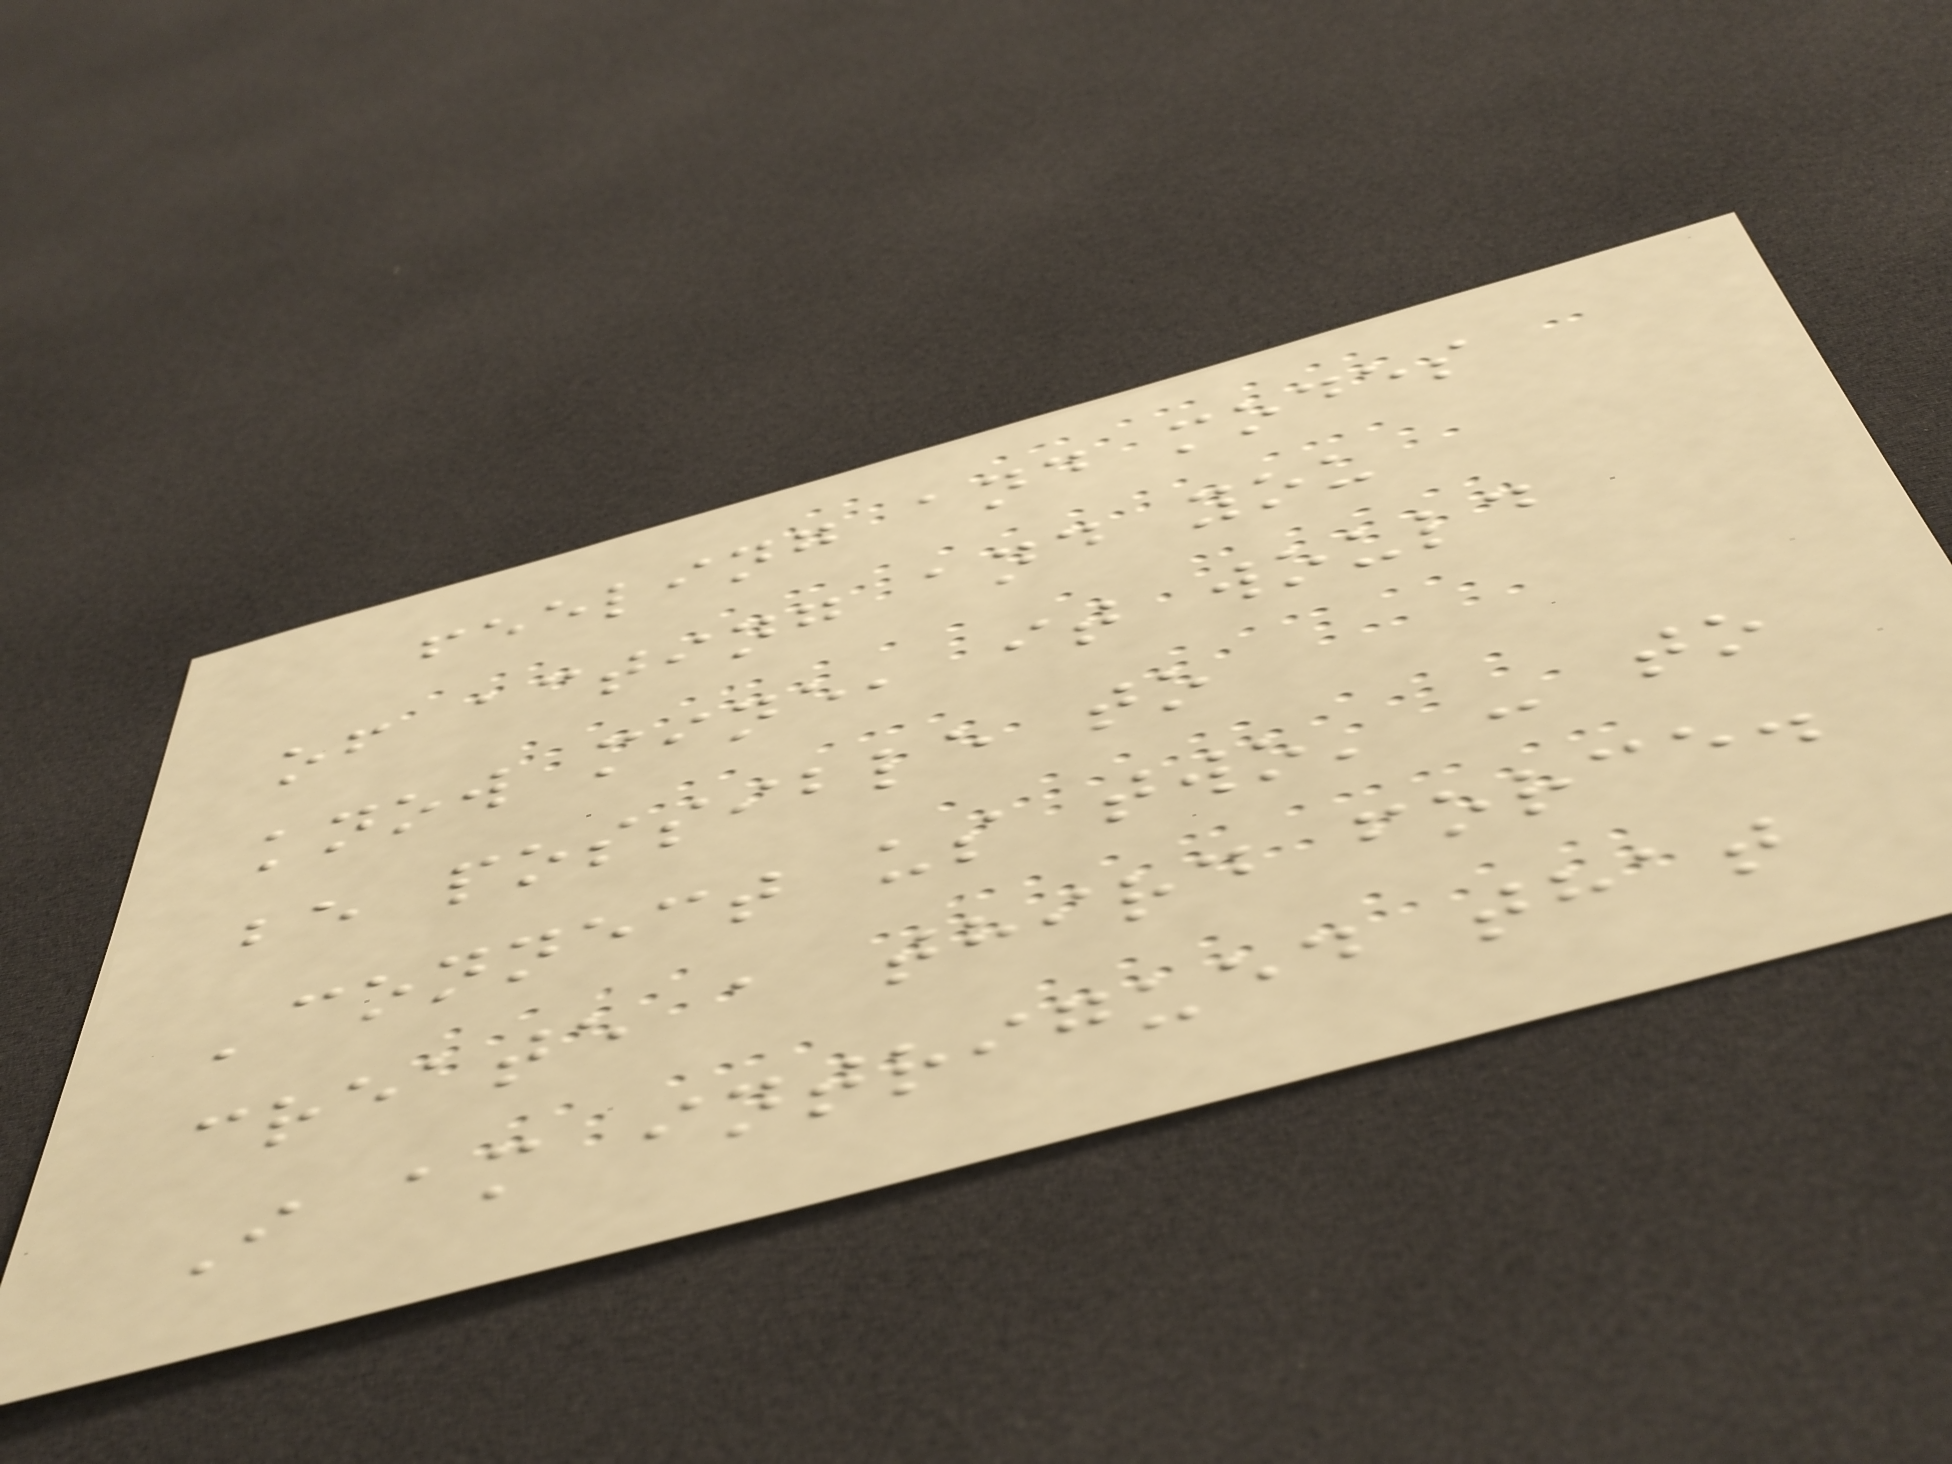feeling and modes
of acting and you
know mine, it would
be possible to
'connect us two' - to
create a third force.
I am intrigued that
